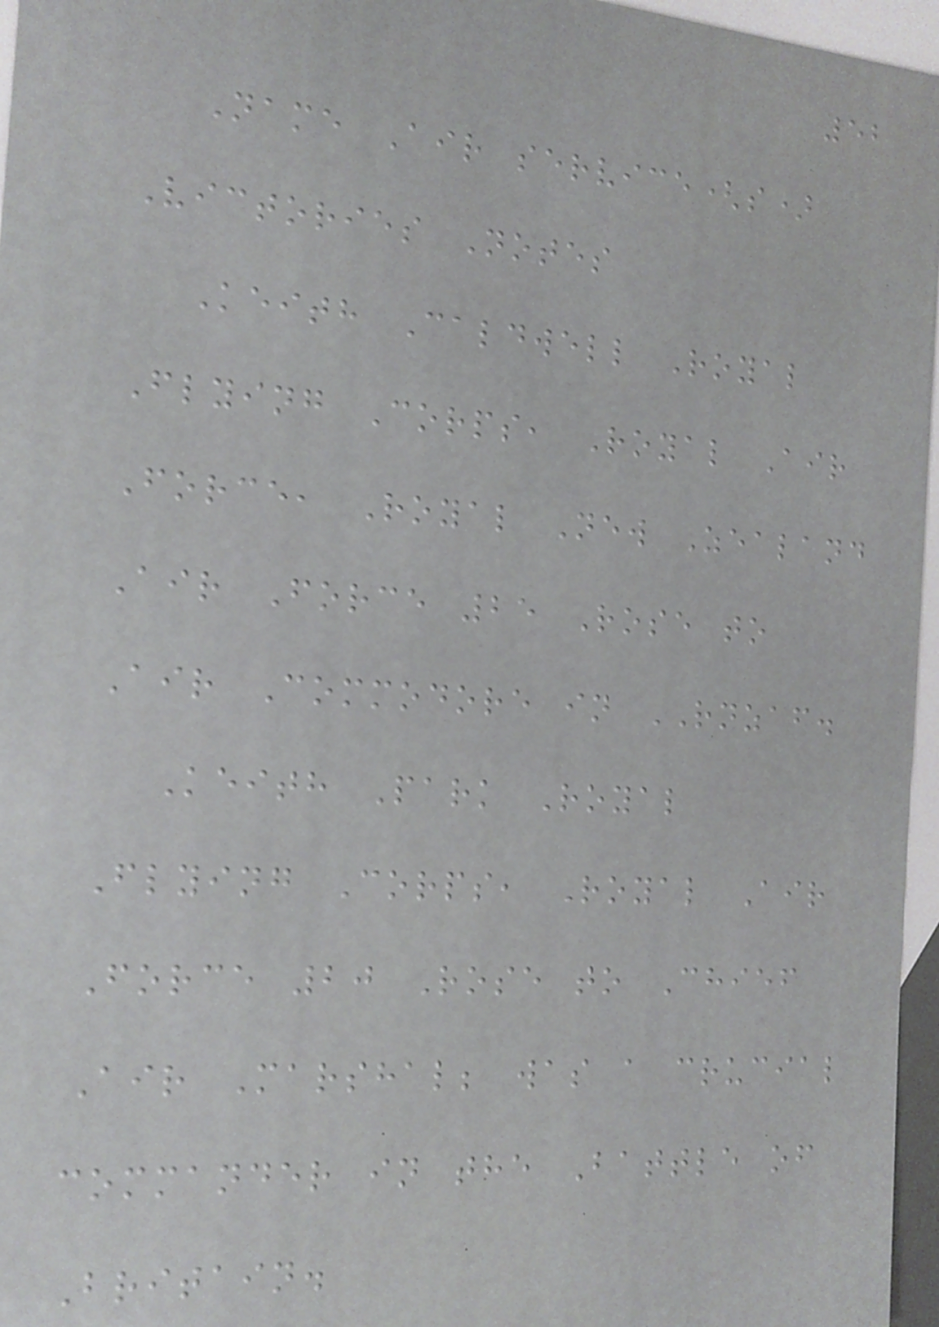52
Name Air service(s)
Victories Notes
Keith Caldwell Royal
Flying Corps, Royal Air
Force, Royal New Zealand
Air Force 25 Rose to
Air Commodore in RNZAF.
Keith Park Royal
Flying Corps, Royal Air
Force 20 Rose to Chief
Air Marshal; was a crucial
commander in the Battle of
Britain.
